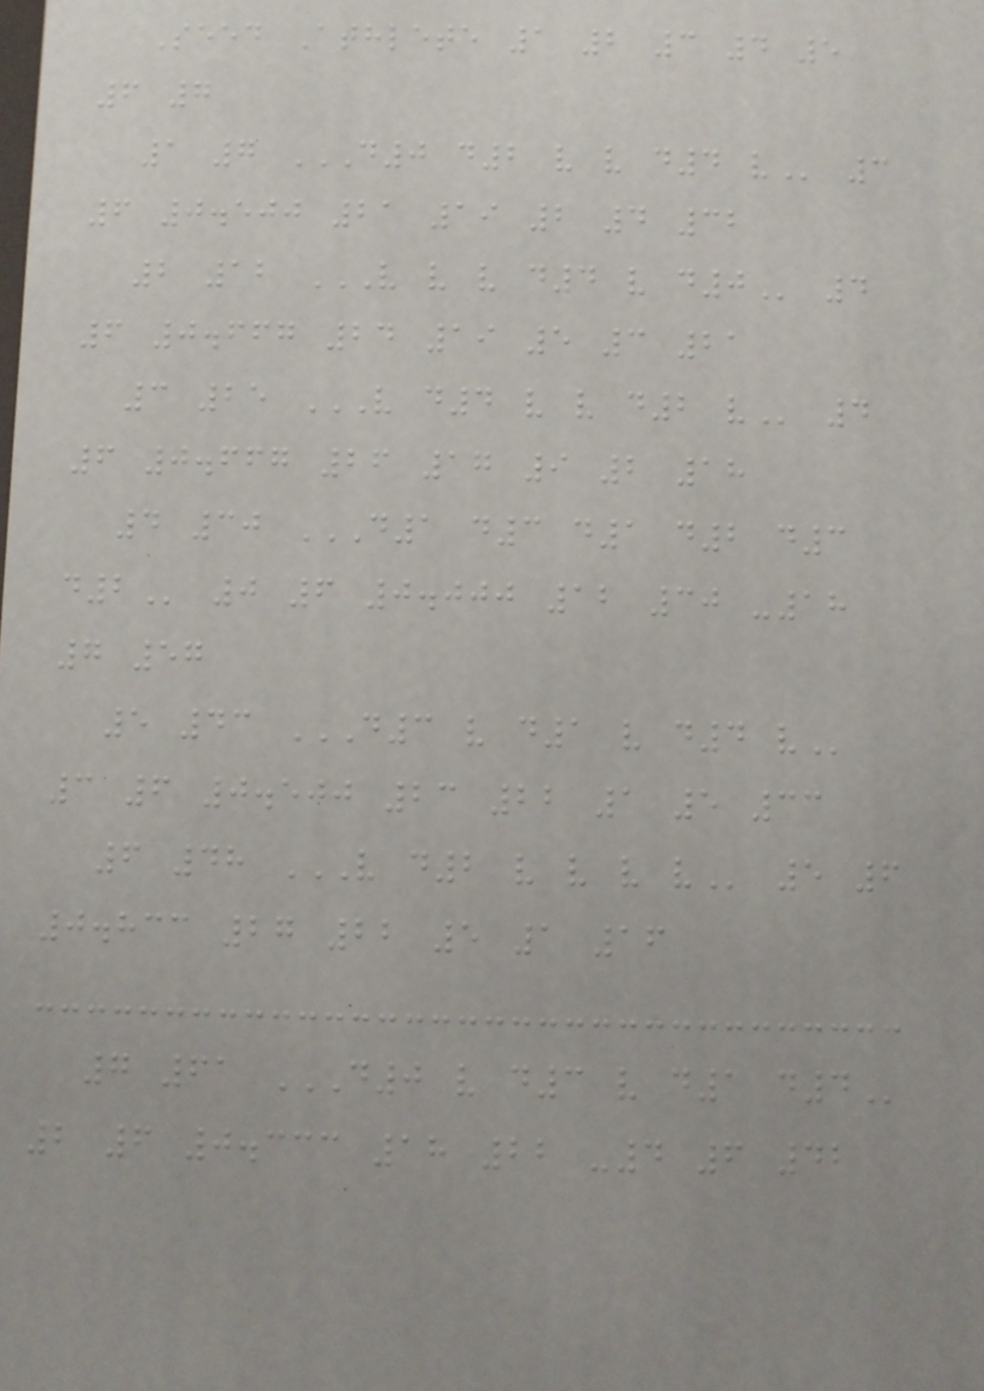Seed Athlete 1 2 3 4 5
6 7
1 7 D0 D2 V V D4 V 3
6 0.500 21 19 2 4 32
2 12 V V V D4 V D0 4
6 0.667 24 19 5 3 21
3 25 V D4 V V D2 V 4
6 0.667 26 17 9 2 18
4 30 D1 D3 D1 D2 D3
D2 0 6 0.000 12 30 -18
7 57
5 43 D3 V D1 V D4 V
3 6 0.500 23 22 1 5 33
6 48 V D2 V V V V 5 6
0.833 27 22 5 1 16
7 61 D0 V D3 V D1 D4
2 6 0.333 18 22 -4 6 42
